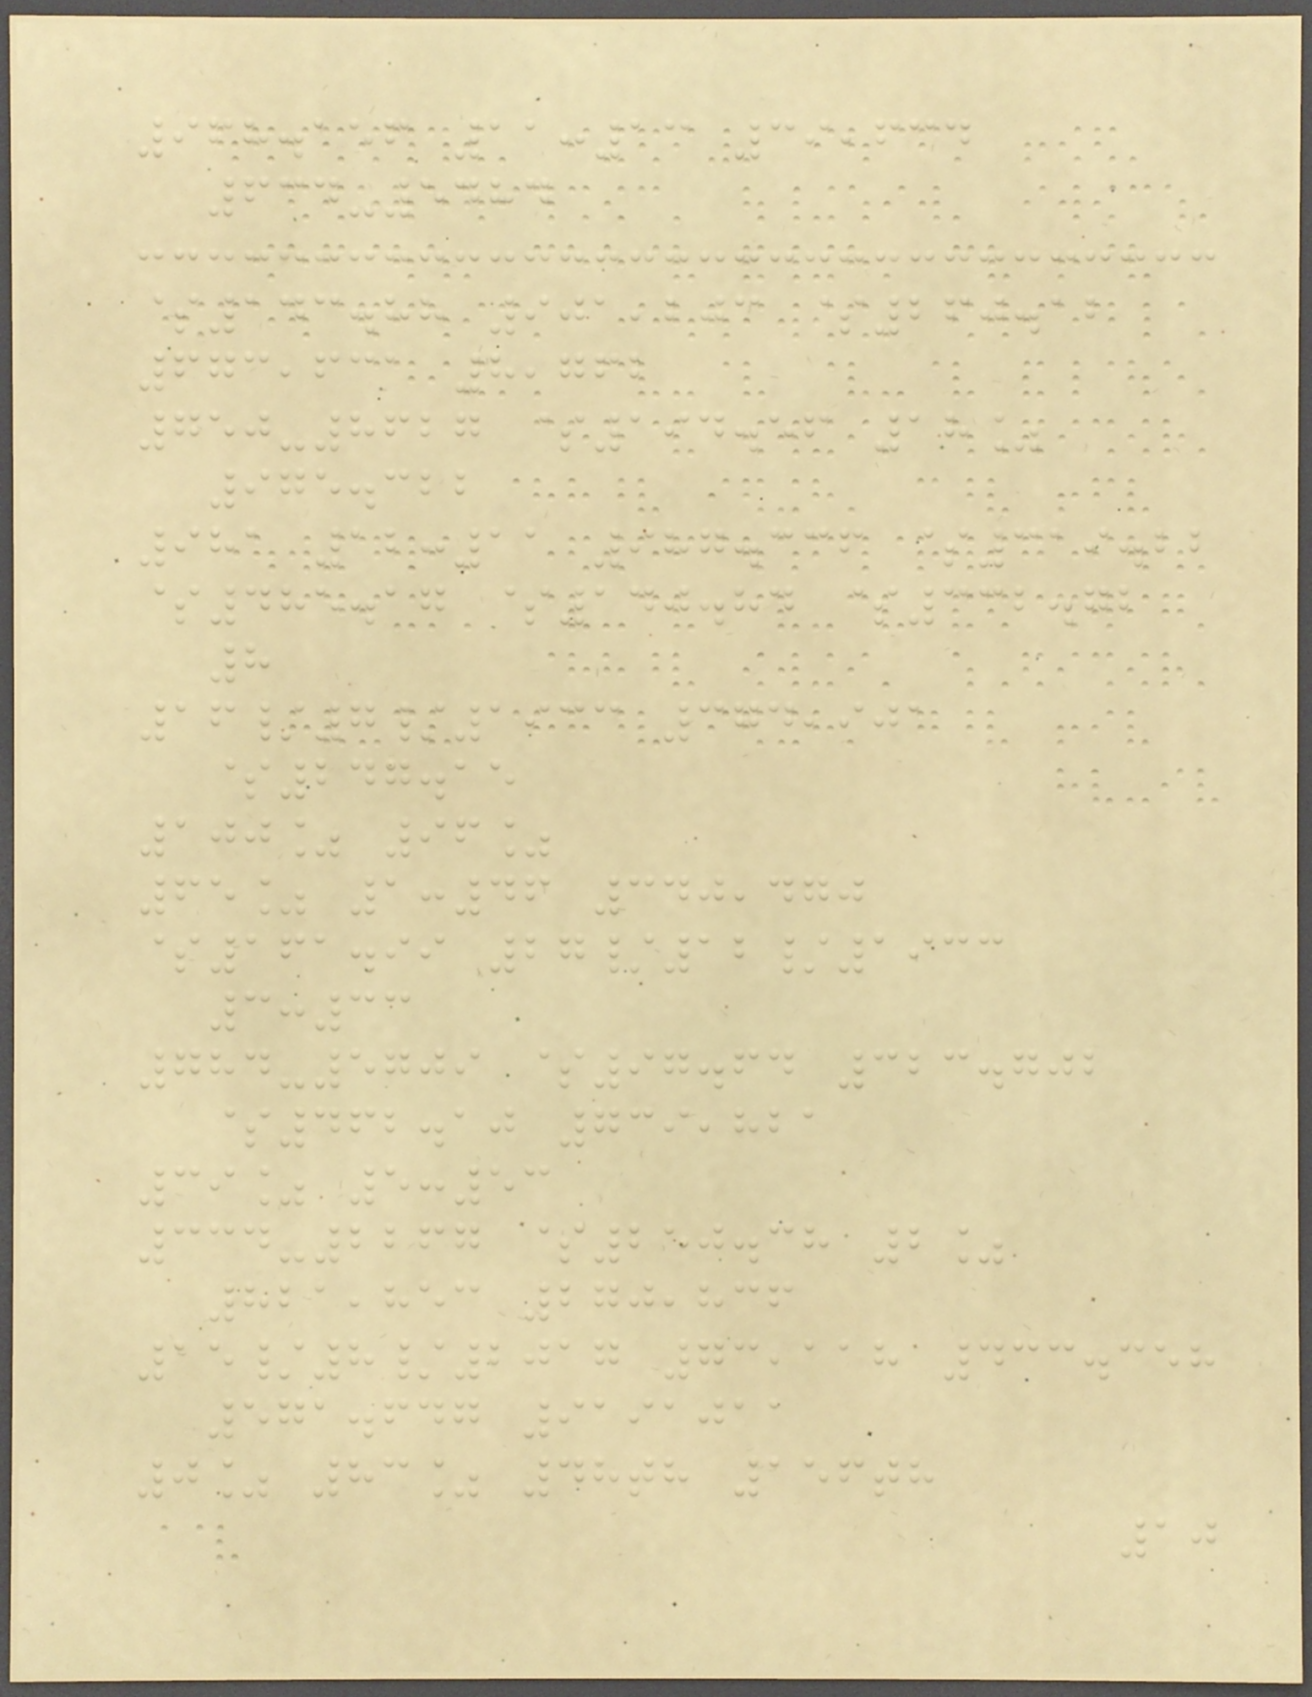968.156 11:13 39,634
634-5484
$143.88 901,203 $260.12
673,631 8,762
750-8627 $194.56 18%
975.322
981 12:11 987.336 $319.22
$485.17 $140.84 $332.72
8
16/7/1933 374,901
$247.15
100% 96%
65% 1:46 340,470
$161.99 27/12/1933
3:33
784-5709 $97.64 323.702
$462.10 739,821
39% 5:53
334-2267 $250.38 2%
821,853 270,836
15/8/2017 73,118 433.358
571.647 9191011
0% 83% 48th 156th
10
